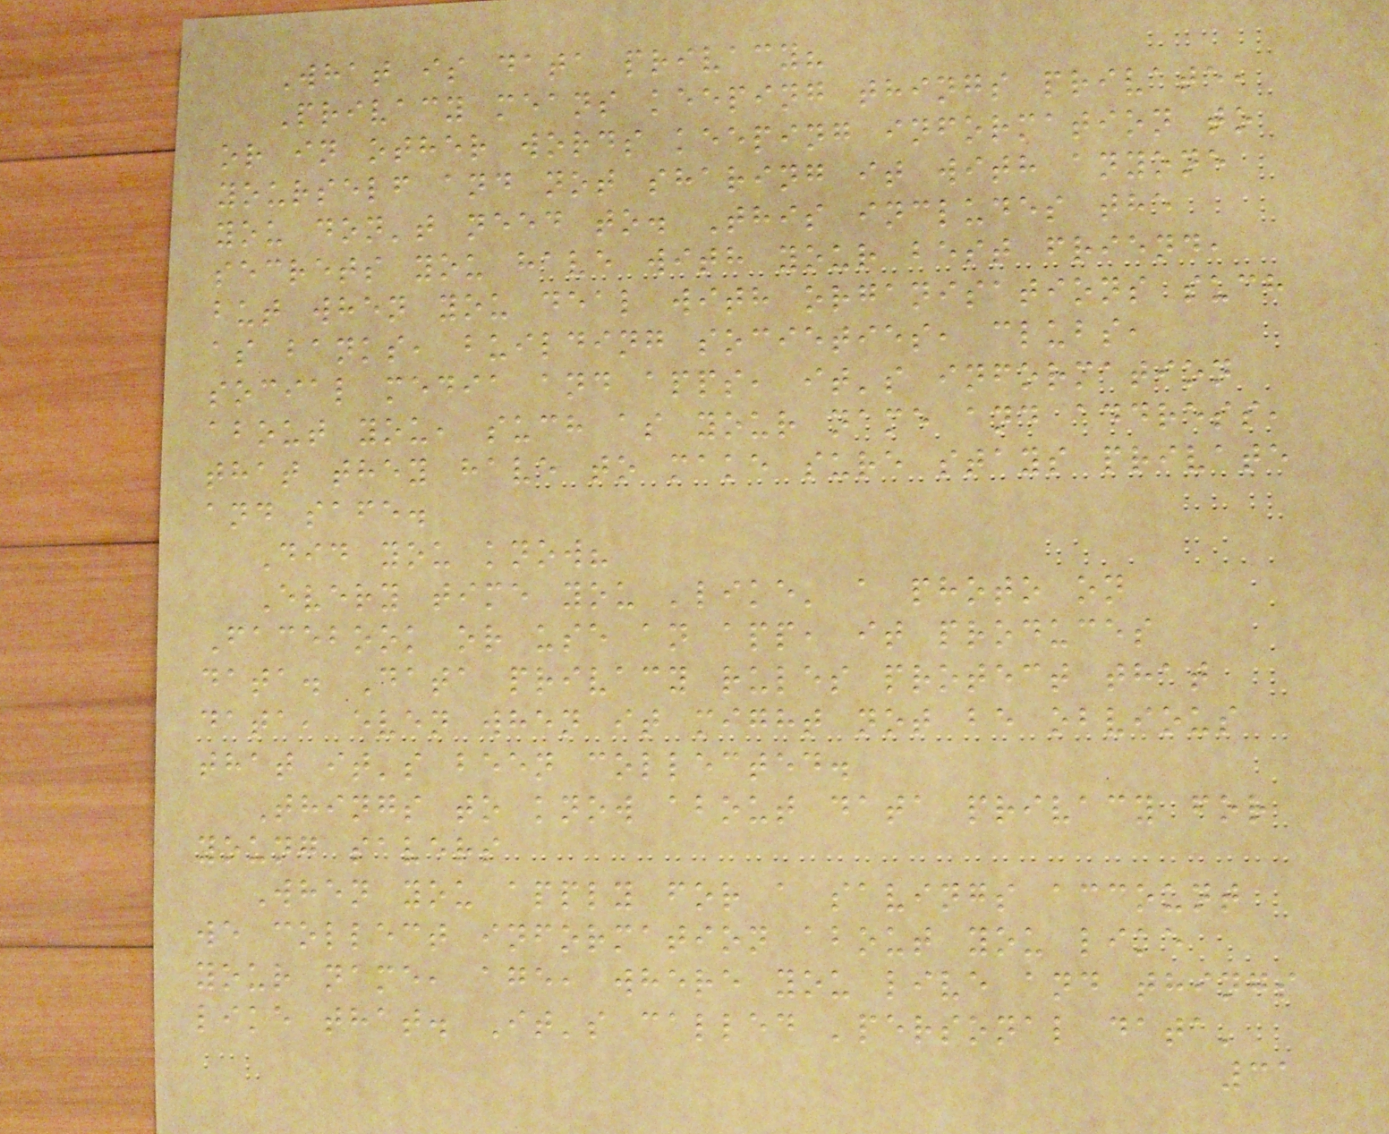What is data privacy?
Privacy means keeping things private,
or in other words keeping information to
yourself and not sharing it with anyone
you don't need to. This includes the
secrets you have with your best friend,
but when you deal with organisations such
as banks, building societies, clubs,
social media and apps, it's information
about you, such as your name and address,
that they have to make sure stays private
and safe.
Did you know?
Every time you 'like' a photo on
Facebook or use an app, it produces
data. Data privacy rules protect that
data, even when it might not be obvious
that it's been collected.
Things to know about data privacy for
young savers
When you apply for a savings account
we collect information about you like
your name, age, where you live and things
like that. It's called 'personal data'
31
